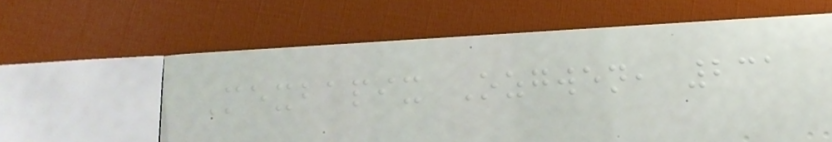Mexbapix Ozgwen, 231
